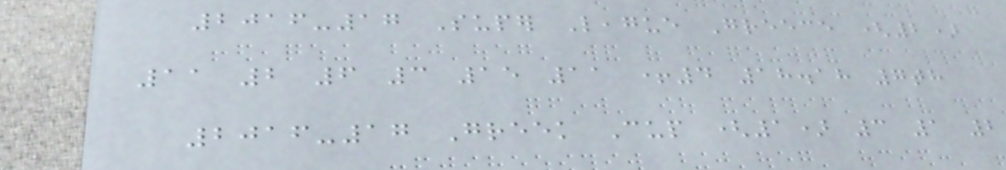2016-17 Super League Greece (2)
11 2 6 3 15 11 +4 18.18 7th
2016-17 Greek Cup (1) 3 1 2
